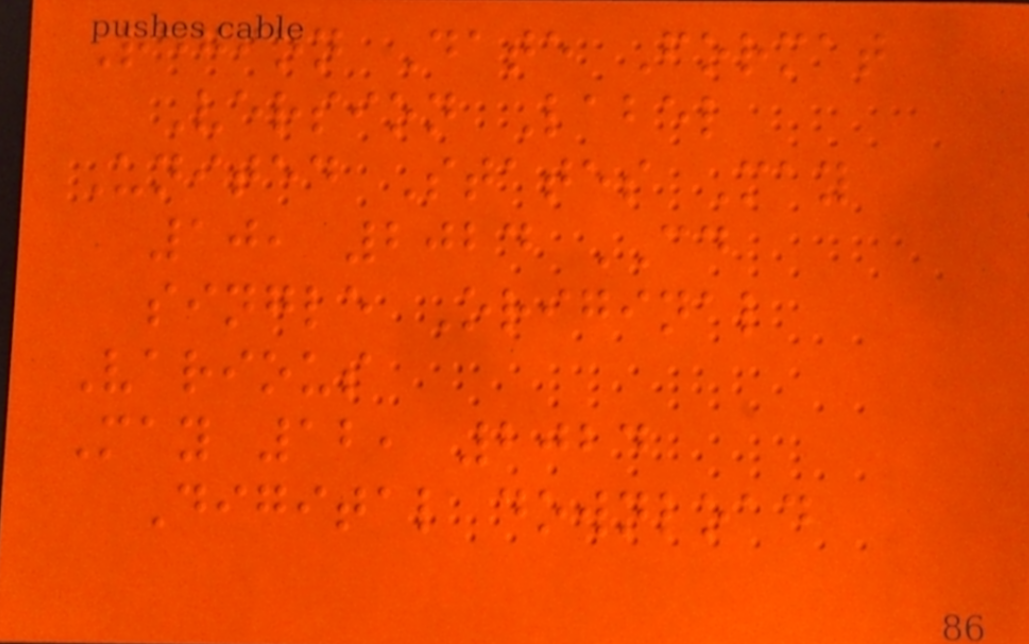Region Date Format
Version Label
United States May
10, 2024 CD
single Original
Various
May 12, 2024
Digital download
